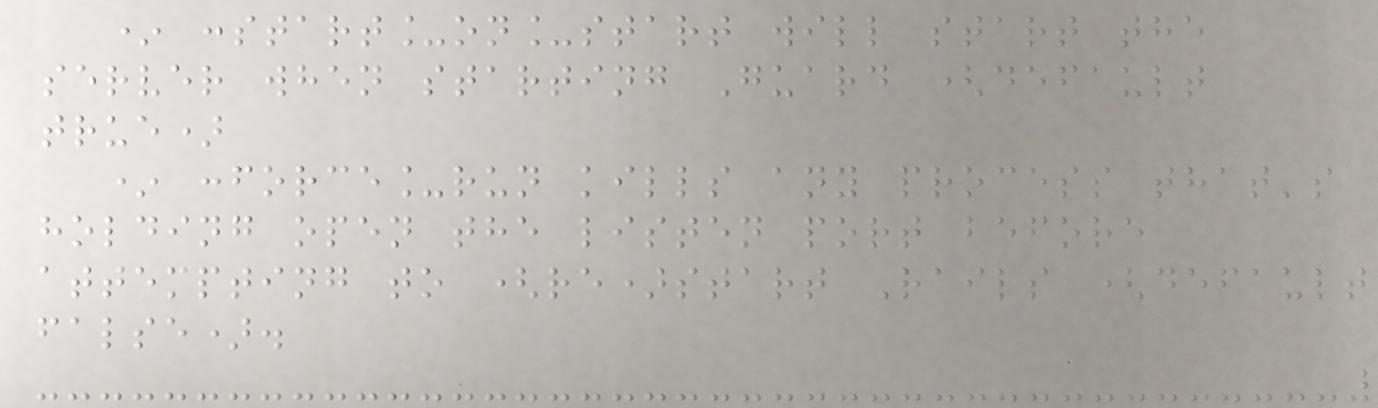* :start_on_start will start the
server when starting Guard (default
true)
* :force_run kills any process that's
holding open the listen port before
attempting to (re)start Rails (default
false).
